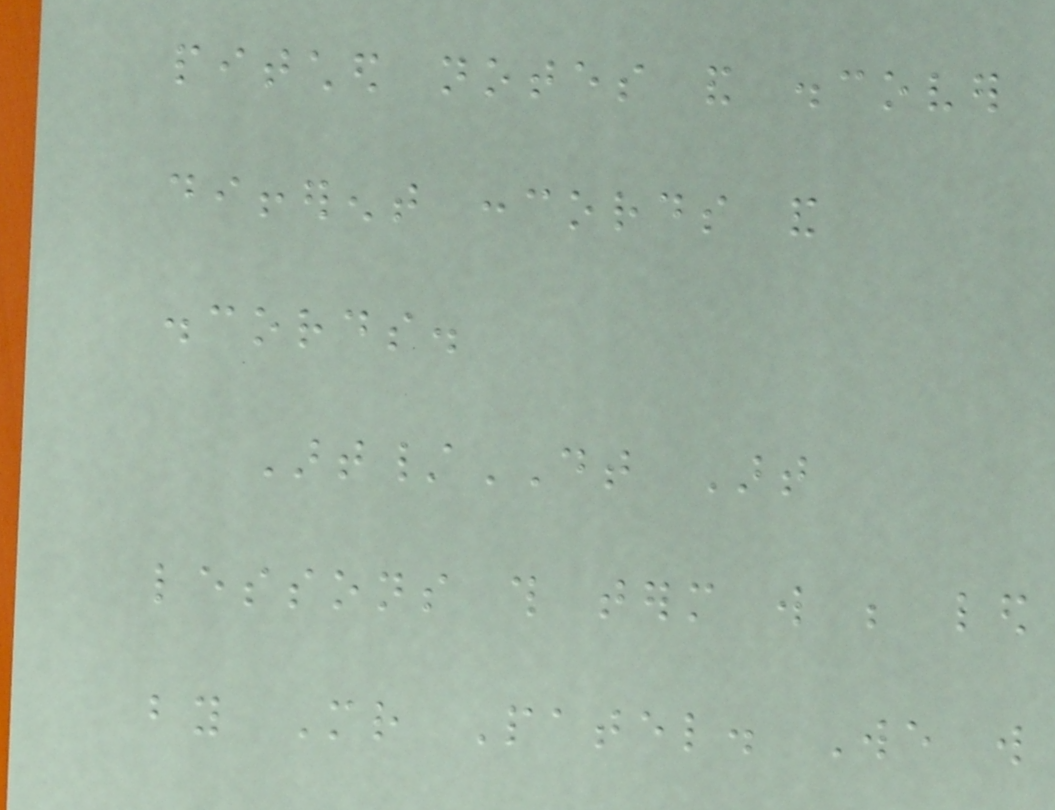pitched notes and discover
different concords and
discords.
Art/DT Art
lessons this term will be led
by Mr Patel. We will
